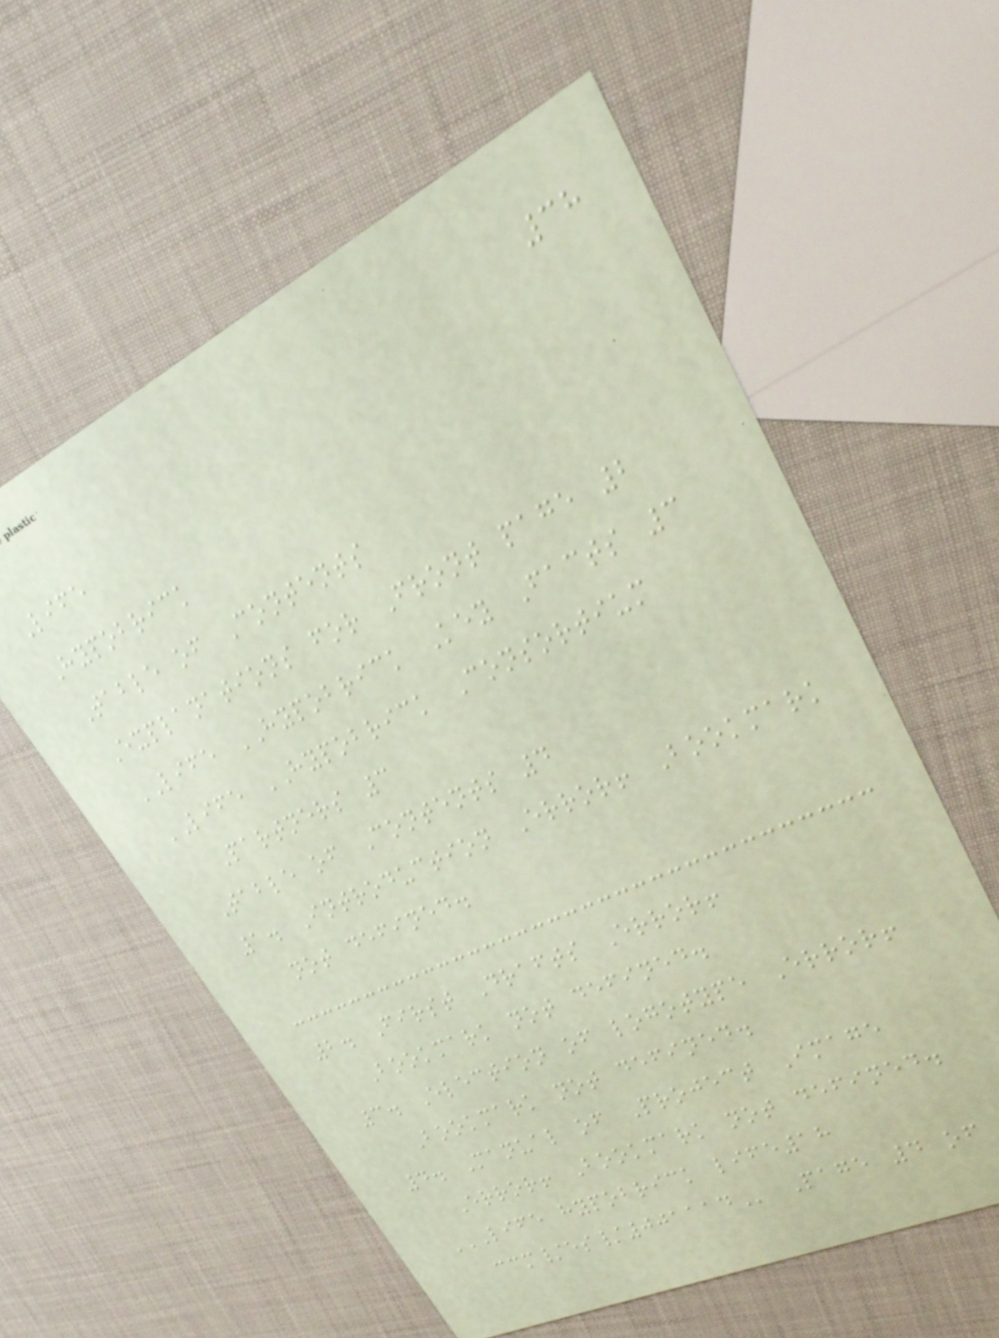38
Life
Hypobrick
Table of Contents
Explanations for Front page 2
LIFE HYPOBRICK Key Facts 3
LIFE HYPOBRICK Consortium
Partners 3
Table of Contents 4
1. Introduction Error! Bookmark
not defined.
2. First Drafts Error!
Bookmark not defined.
3. Election of logotype Error!
Bookmark not defined.
4. Manual of Project Image
Error! Bookmark not defined.
LIFE HYPOBRICK LIFE18
CCM/ES/001114 Page 4 of
